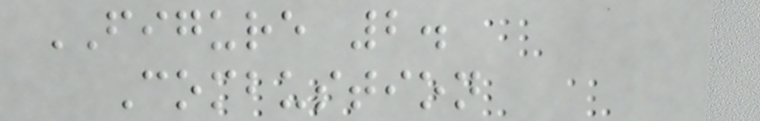FIGURE 2.
Combustion
